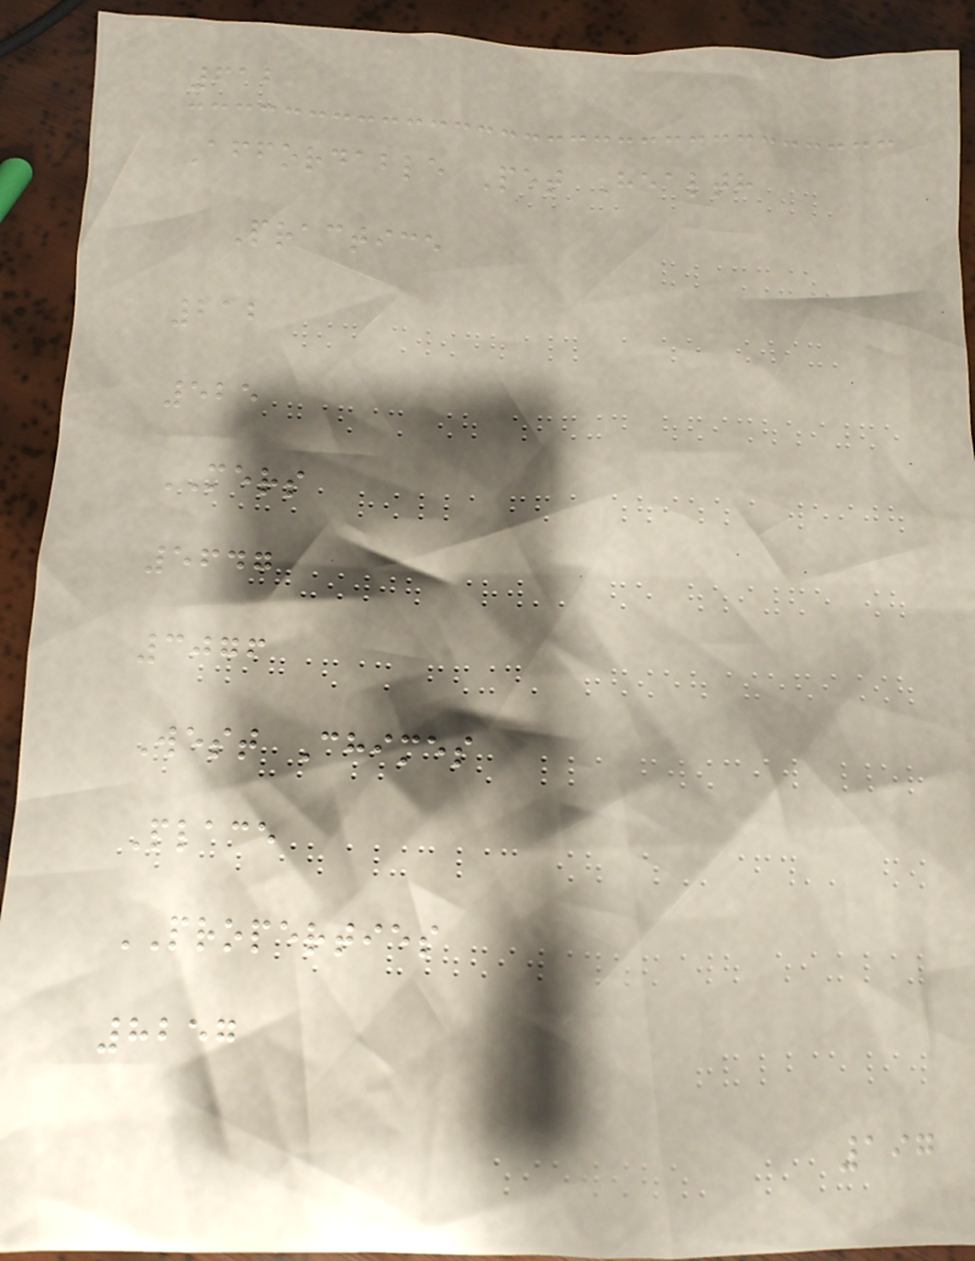612
Affordable Pet Health
Practice
212
525
MERS
5647
3076
West Chimes
Place
PROPERTIES
8257
197
